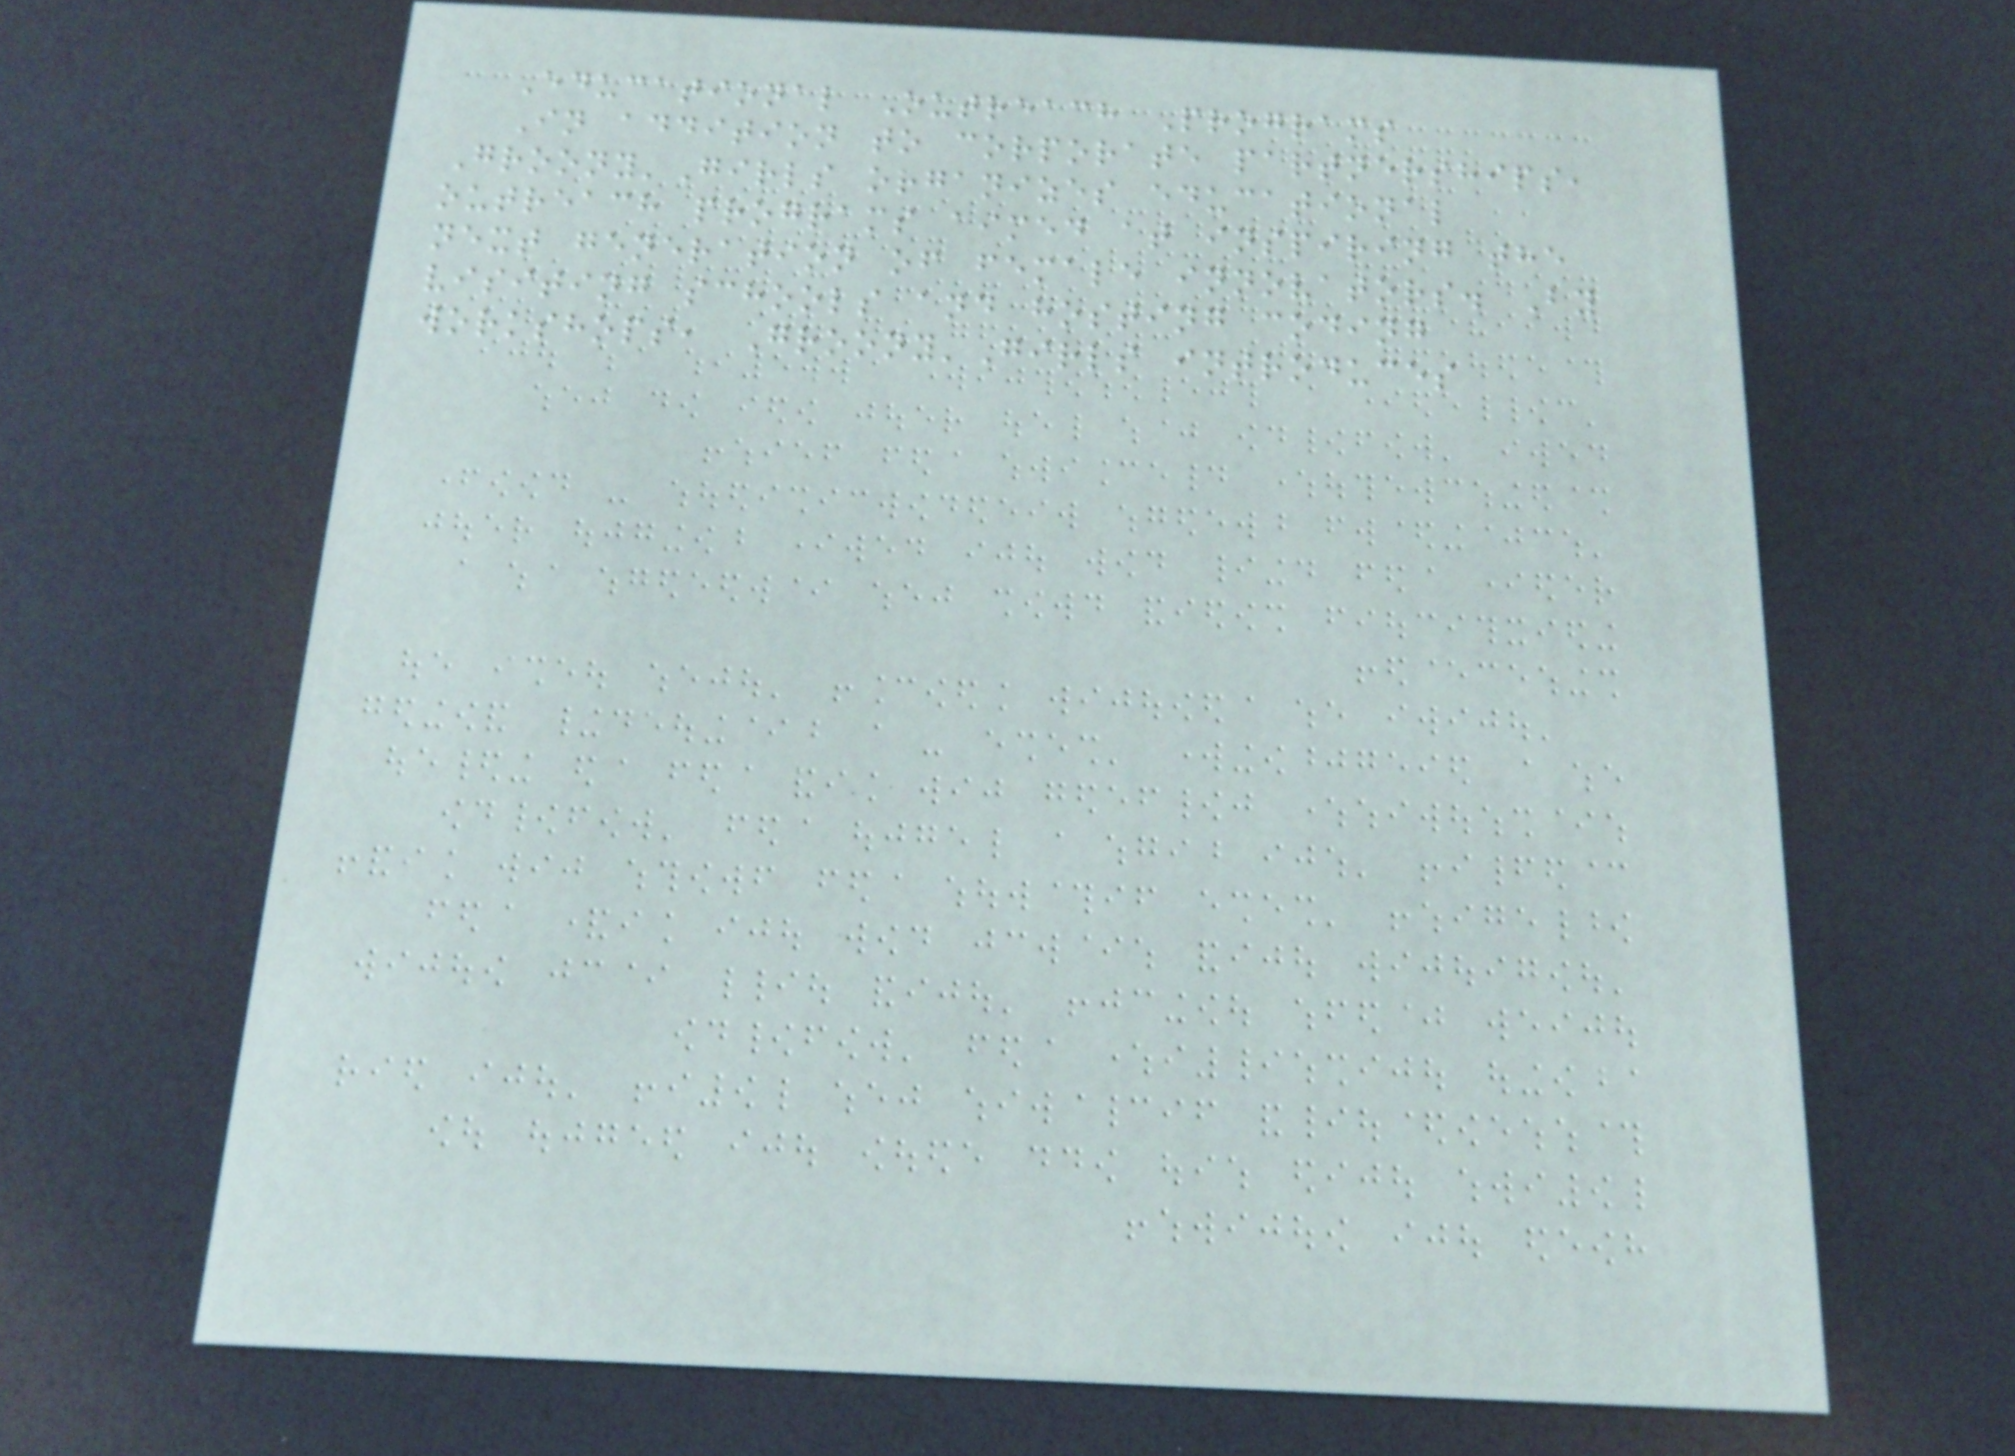Educational Outreach Programs
In addition to corporate partnerships,
Groony'Girls organizes educational
outreach programs aimed at inspiring the
next generation of female innovators. By
visiting schools and hosting coding
workshops, Groony'Girls introduces
